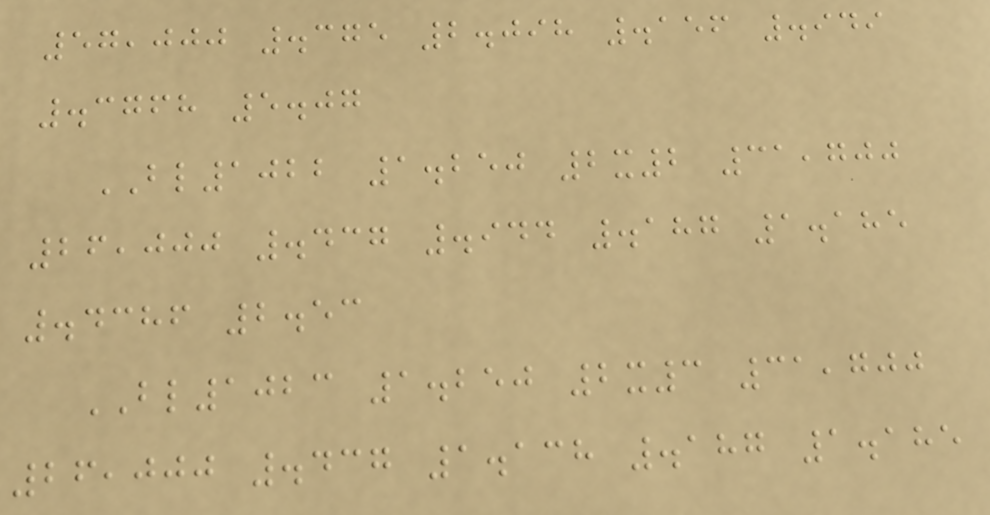57,000 .375 2.098 .156 .949
.3768 5.07
BL1022 1.250 2x2 31,700
26,000 .437 .944 .187 1.185
.4386 2.53
BL1023 1.250 2x3 31,700
26,000 .437 1.138 .187 1.185
